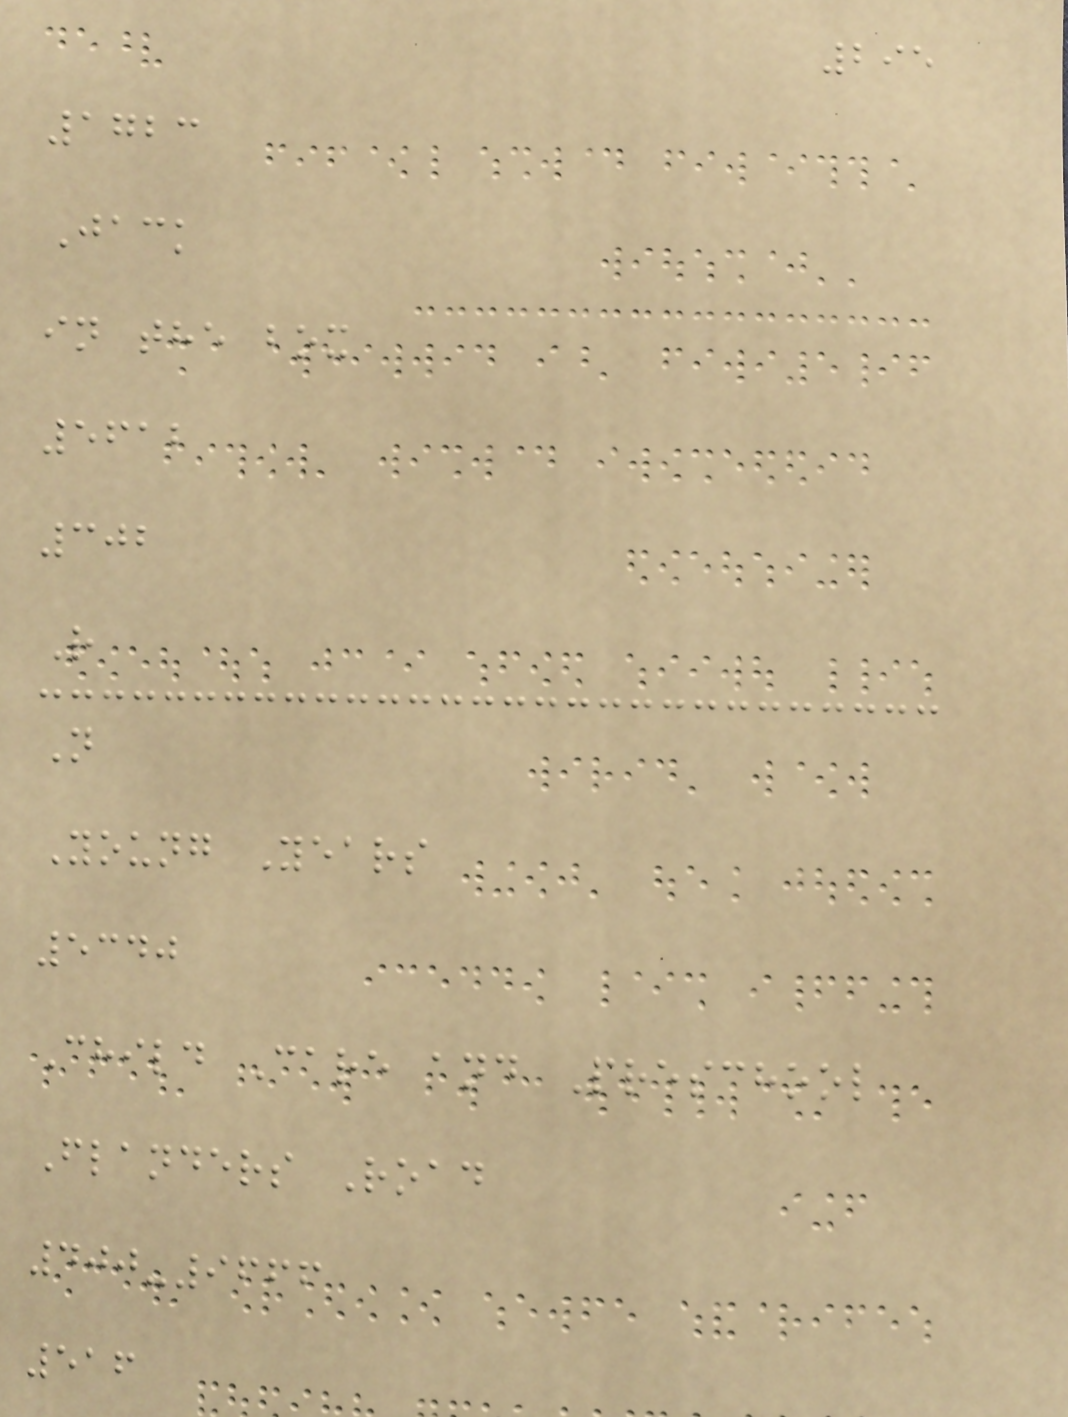295
1723
Jack
in the box
5612
302
R
N
Young Years
5340
Child Care and Preschool
Flanders Road
400-9666
516
